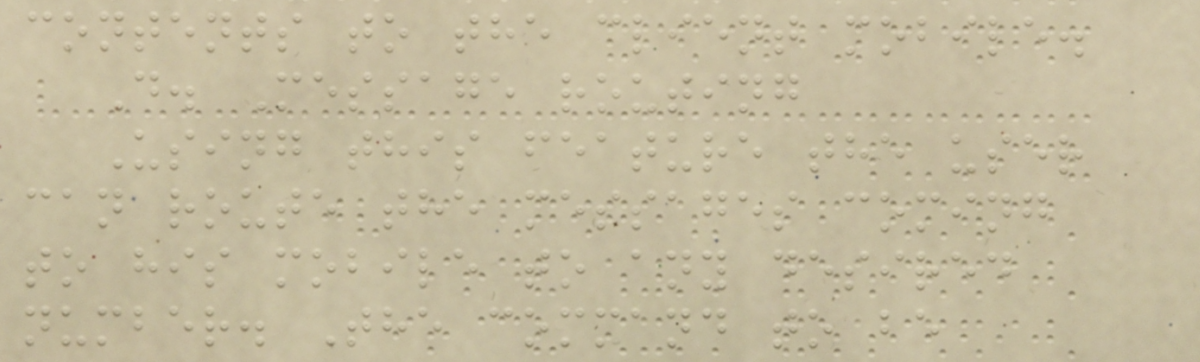contents to the client mobile.
D. Message routing
Using this feature the user
can route the messages coming
to his mobile to any desired
number. The command to be
